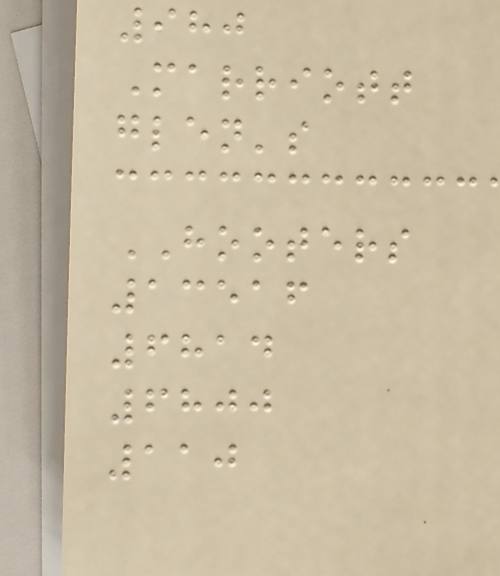980
Marriott
glen's
HOOTERS
13516
6814
6800
110
